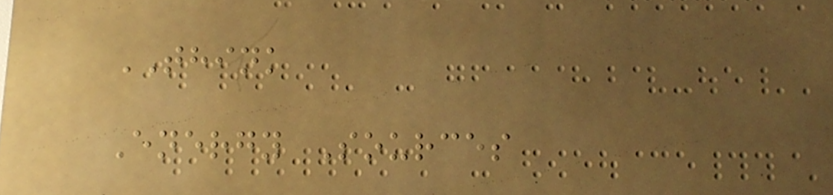THINK
Energy Sources
